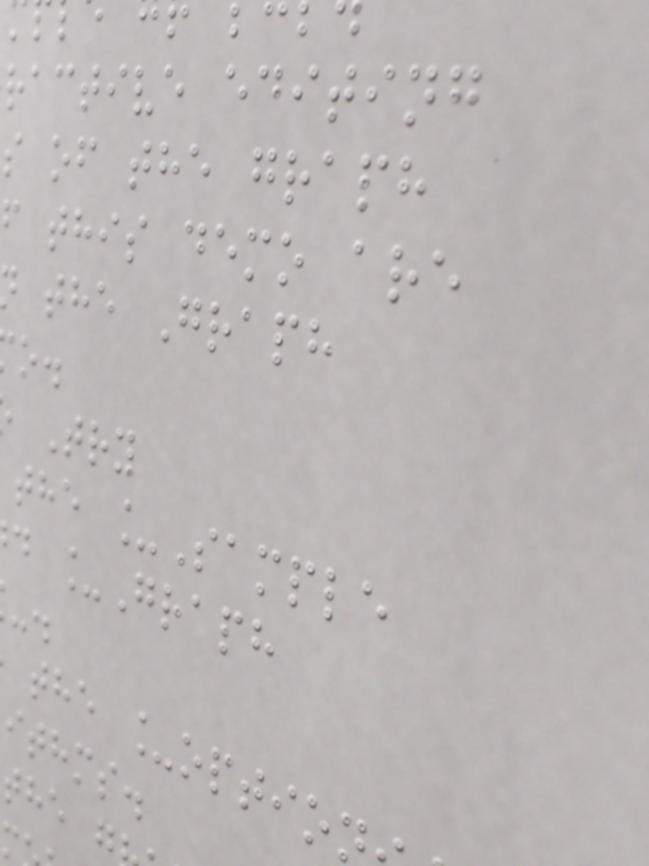ractive editing
s of the graph
f this demo are
the Graph
Try
the _Sample
d _Graph
the _optio
ithms.
